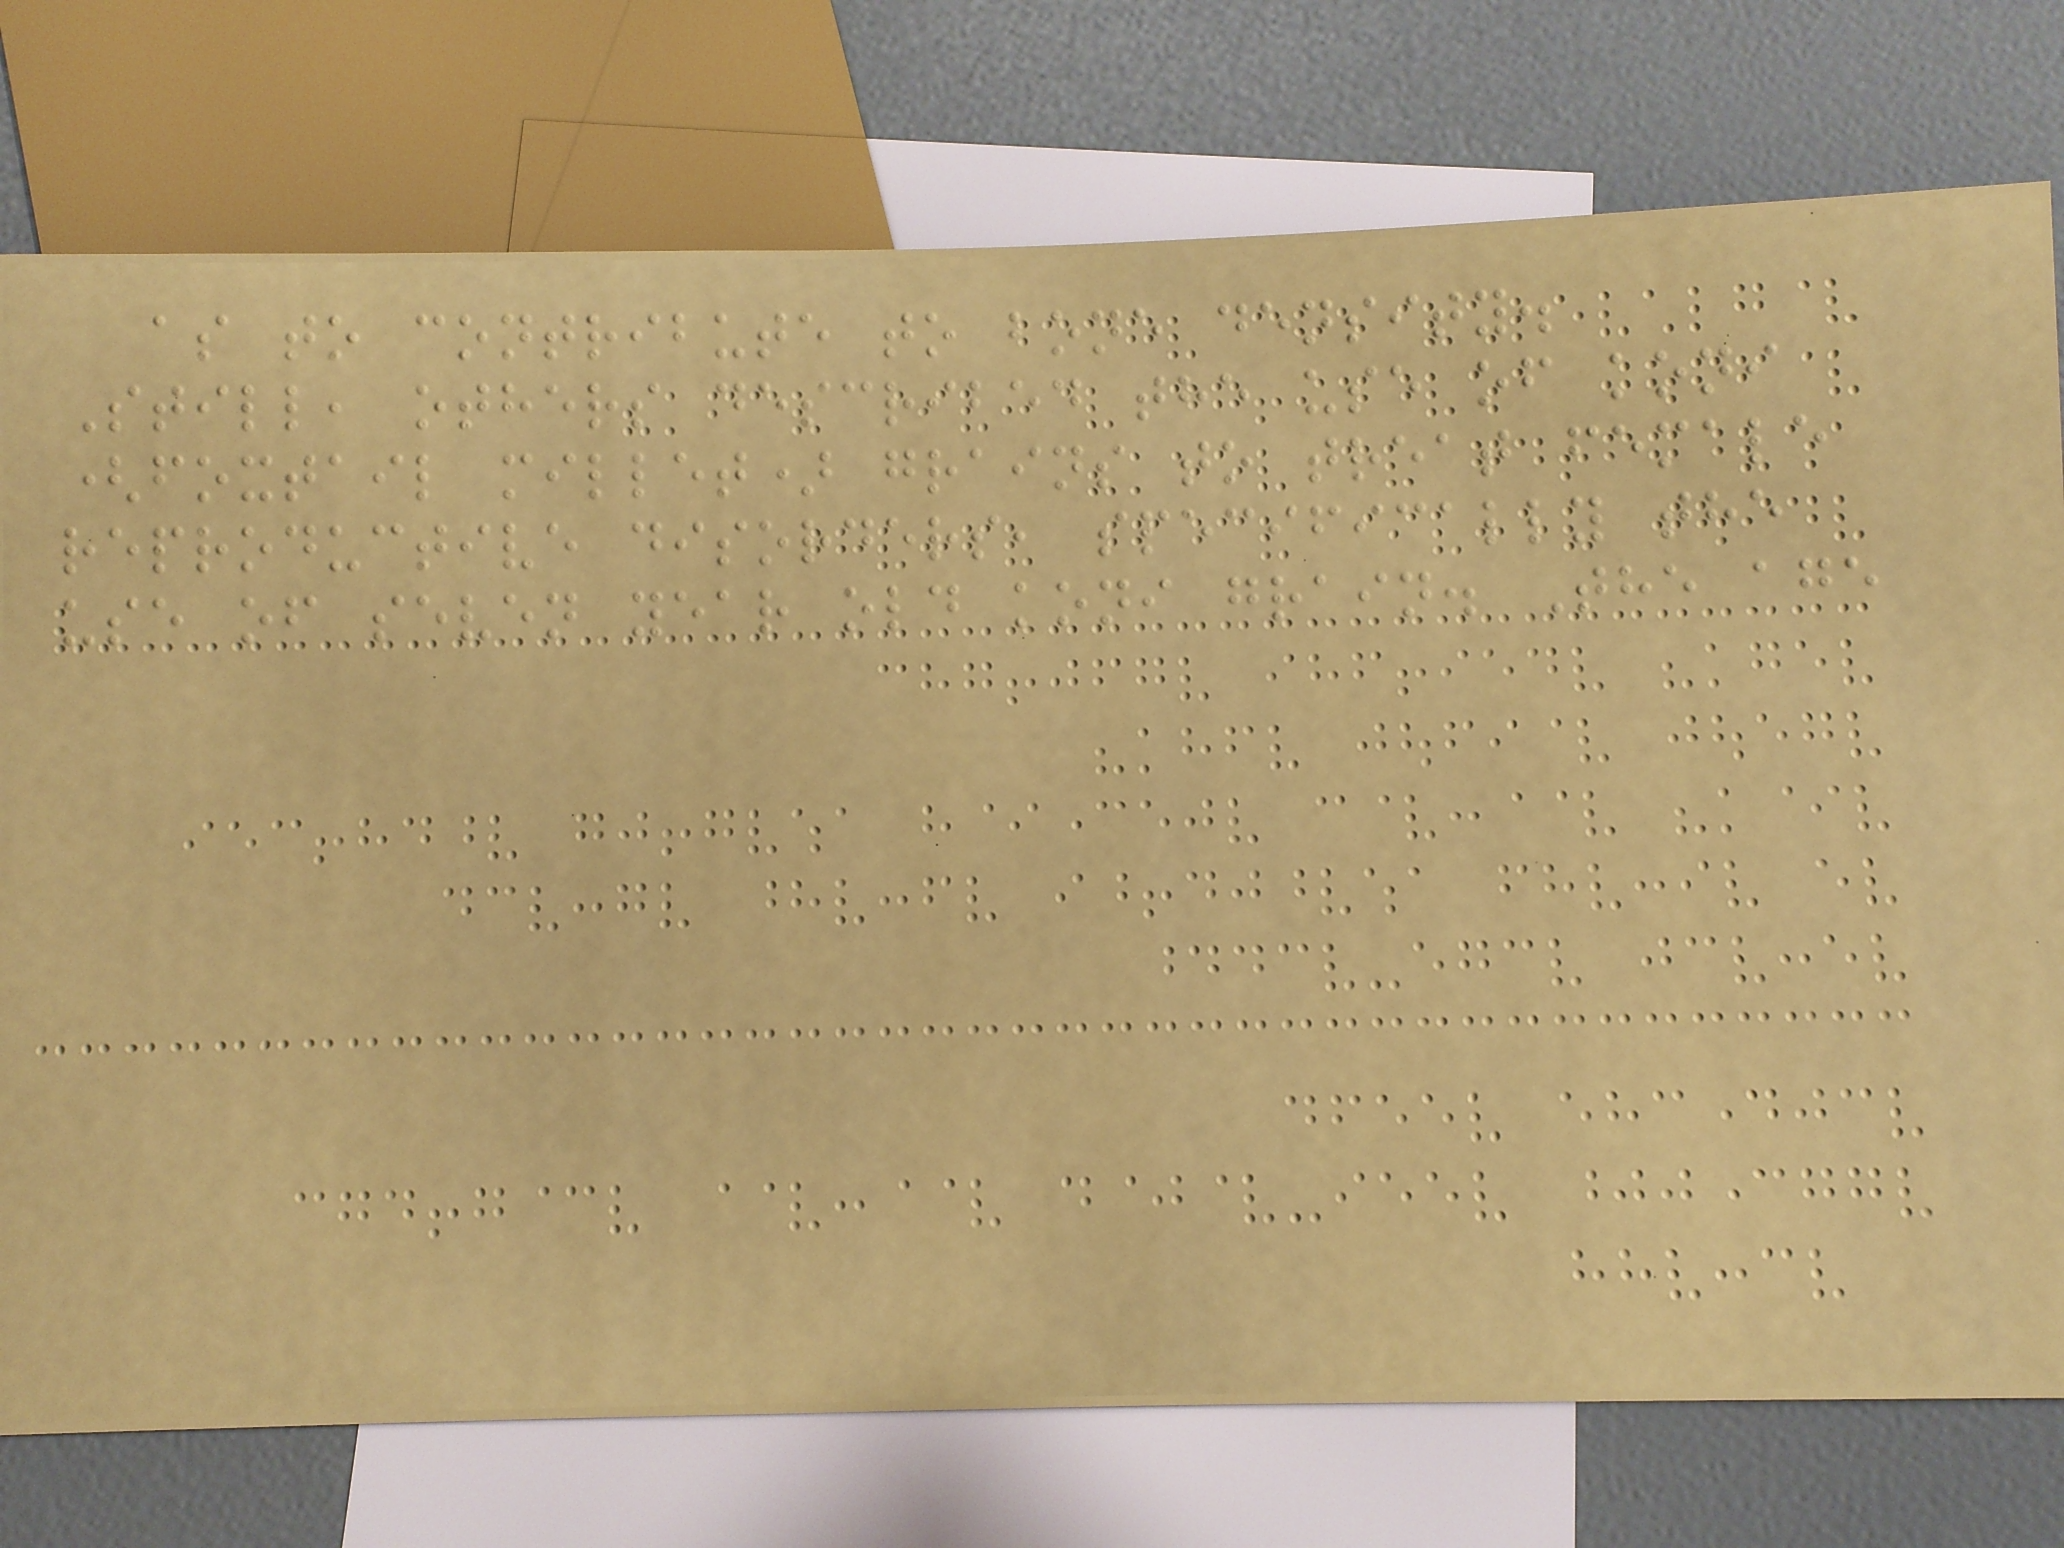as to contribute to bone density.
Still, others described the use of koni
(foxtail millet) grains to treat female
reproductive disorders, specifically the
use of seven year old koni grain. The age
